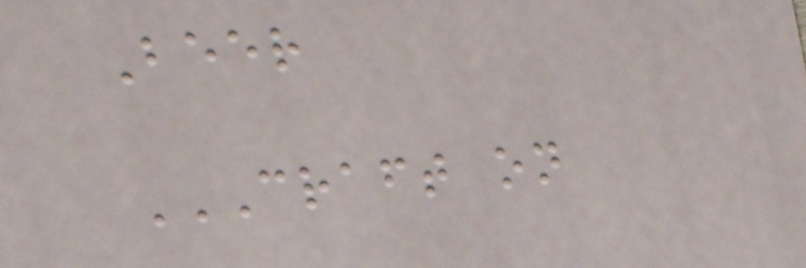Beer
CRAFT ON
